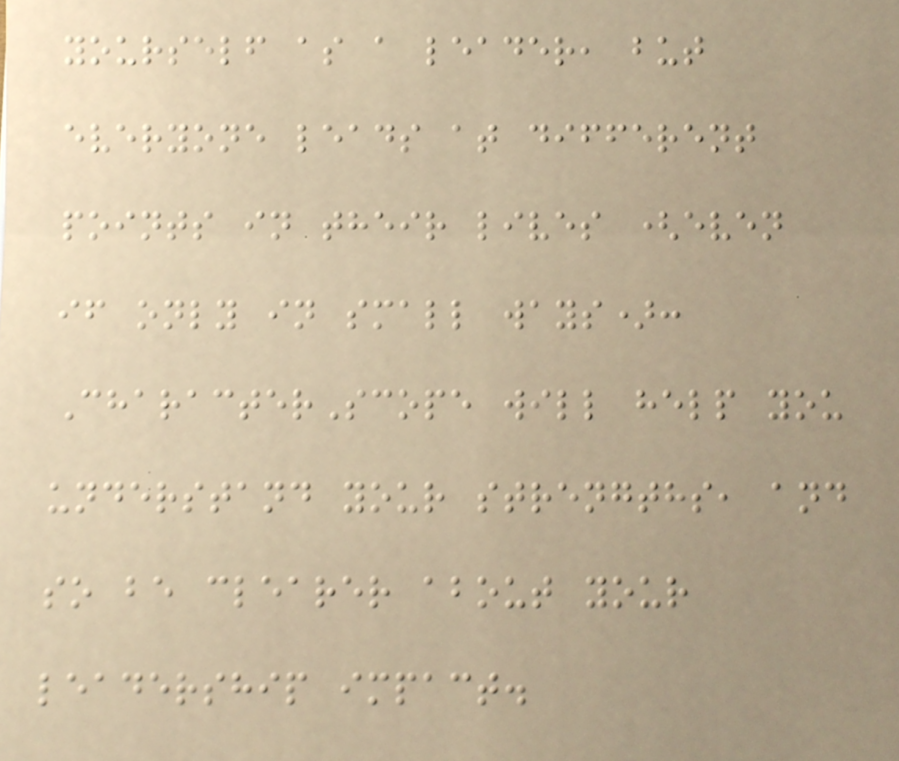yourself as a leader, but
everyone leads at different
points in their lives (even
if only in small ways):
CharacterScope will help you
understand your strengths, and
so be clearer about your
leadership impact.
